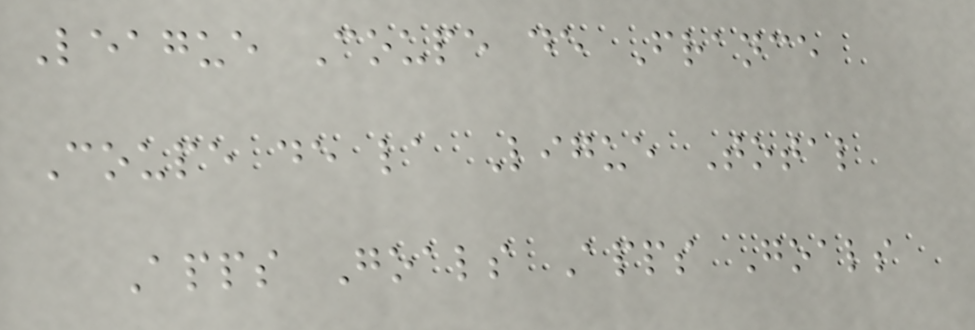League Coupe de France
Coupe de la Ligue Total
Apps Goals Apps Goals
